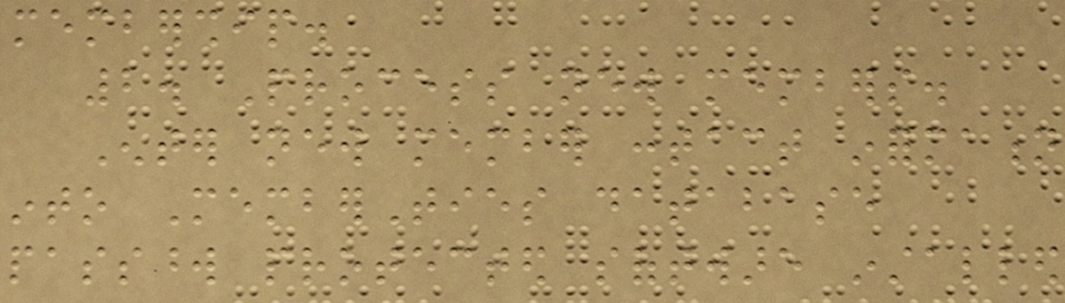membership.
2. Process new members.
Enter new member contact information
into MemberTies database
password protected software installed
